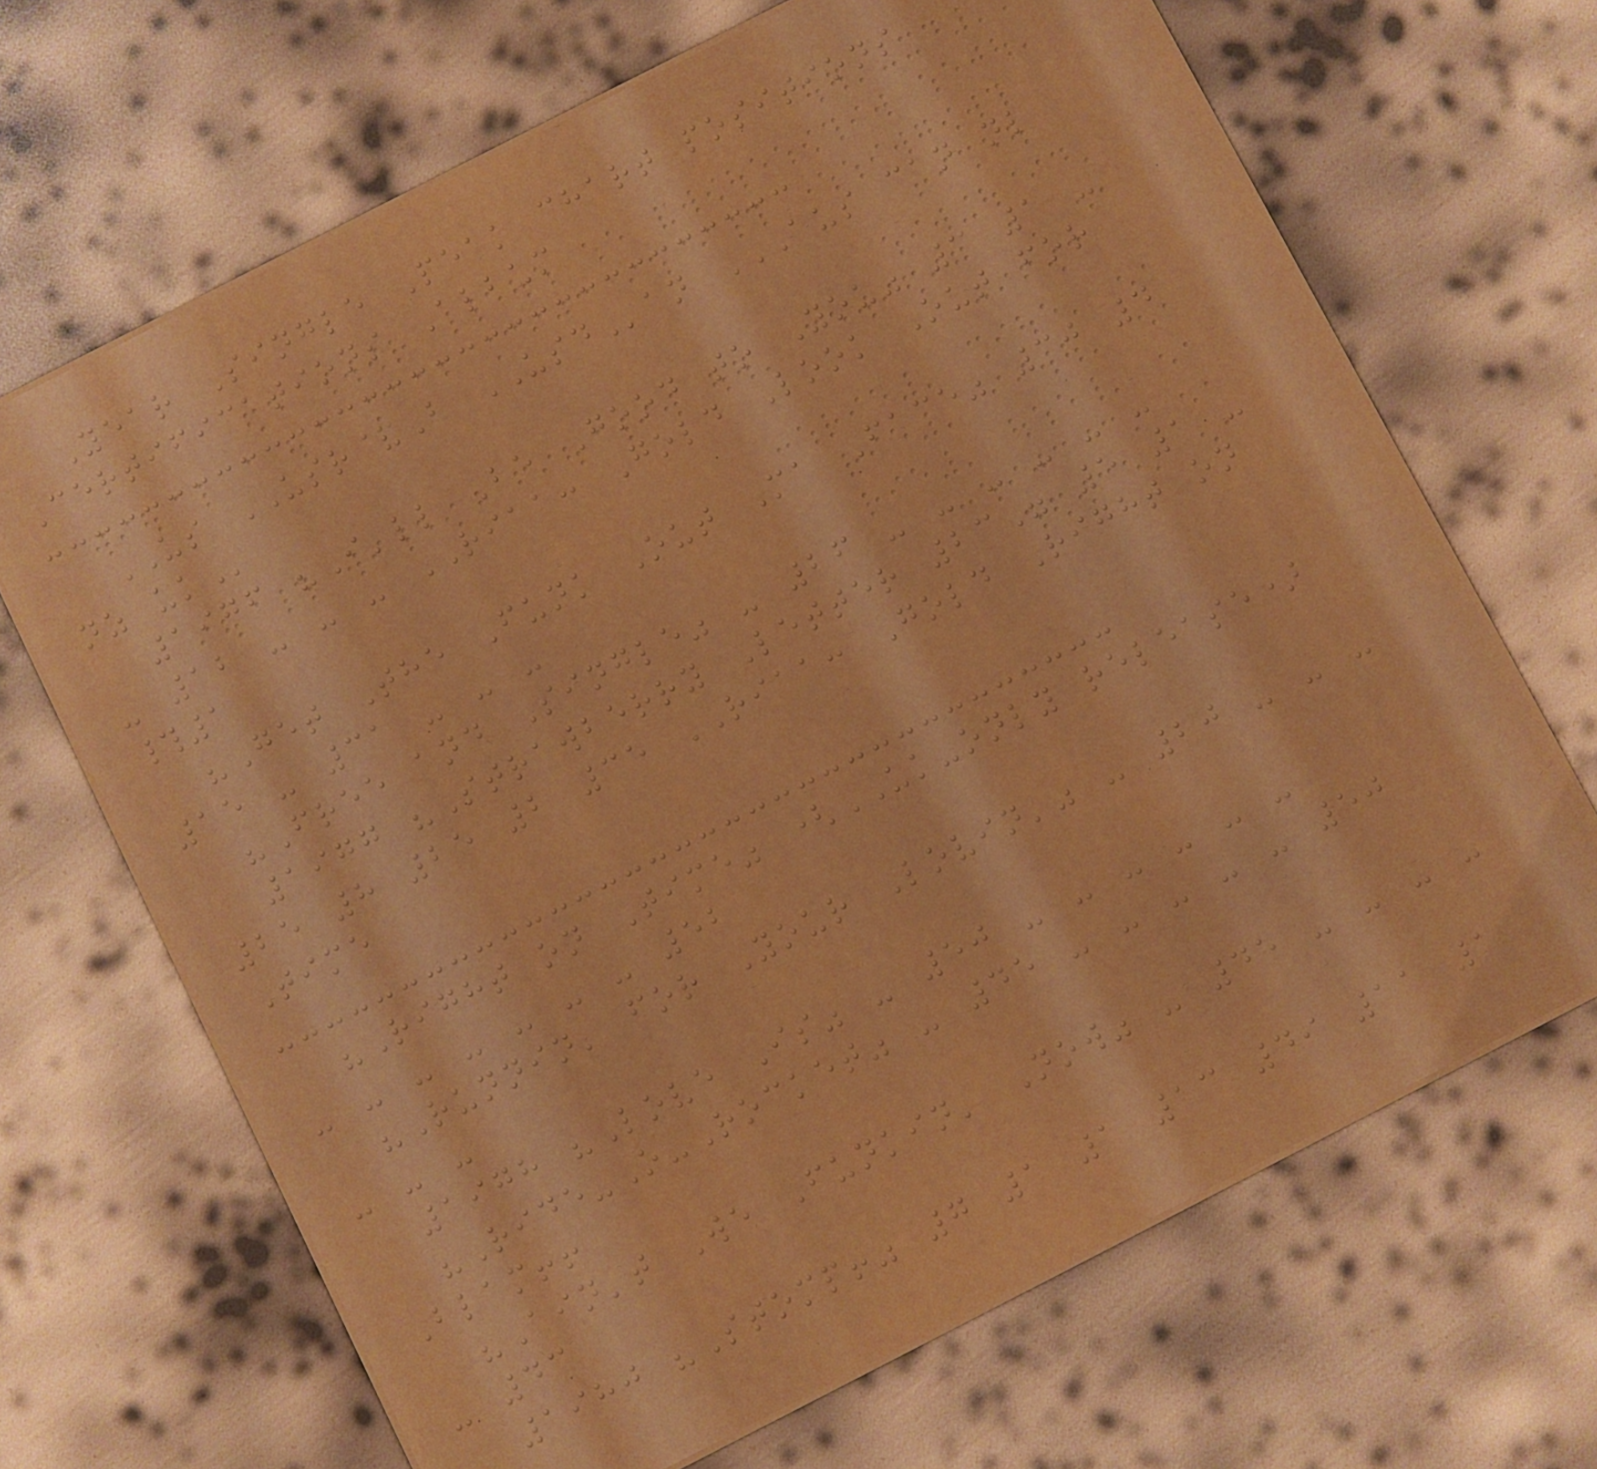Year Single Peak chart positions
Certifications Album
US USR&B USDan AUS CAN NL
NZ UK
1976 "I'll Be Good to You" 3 1 -
- 12 - - - RIAA: Gold Look Out for
#1
"Get The Funk Out Ma Face" 30 4
15 - 31 - - -
"Free and Single" - 26 - - - - - -
1977 "Strawberry Letter 23" 5 1 -
25 8 25 2 35 RIAA: Gold Right on
Time
"Right on Time" (UK-only release)
- - - - - - - 52
"Runnin' for Your Lovin'" - 20 - - -
- - -
1978 "Love Is" - 50 - - - - - -
"Ride-O-Rocket" - 45 - - - - - 50
Blam!!
"Ain't We Funkin' Now" - 45 - - - -
- 43
1980 "Stomp!" 7 1 1 13 49 11 1
